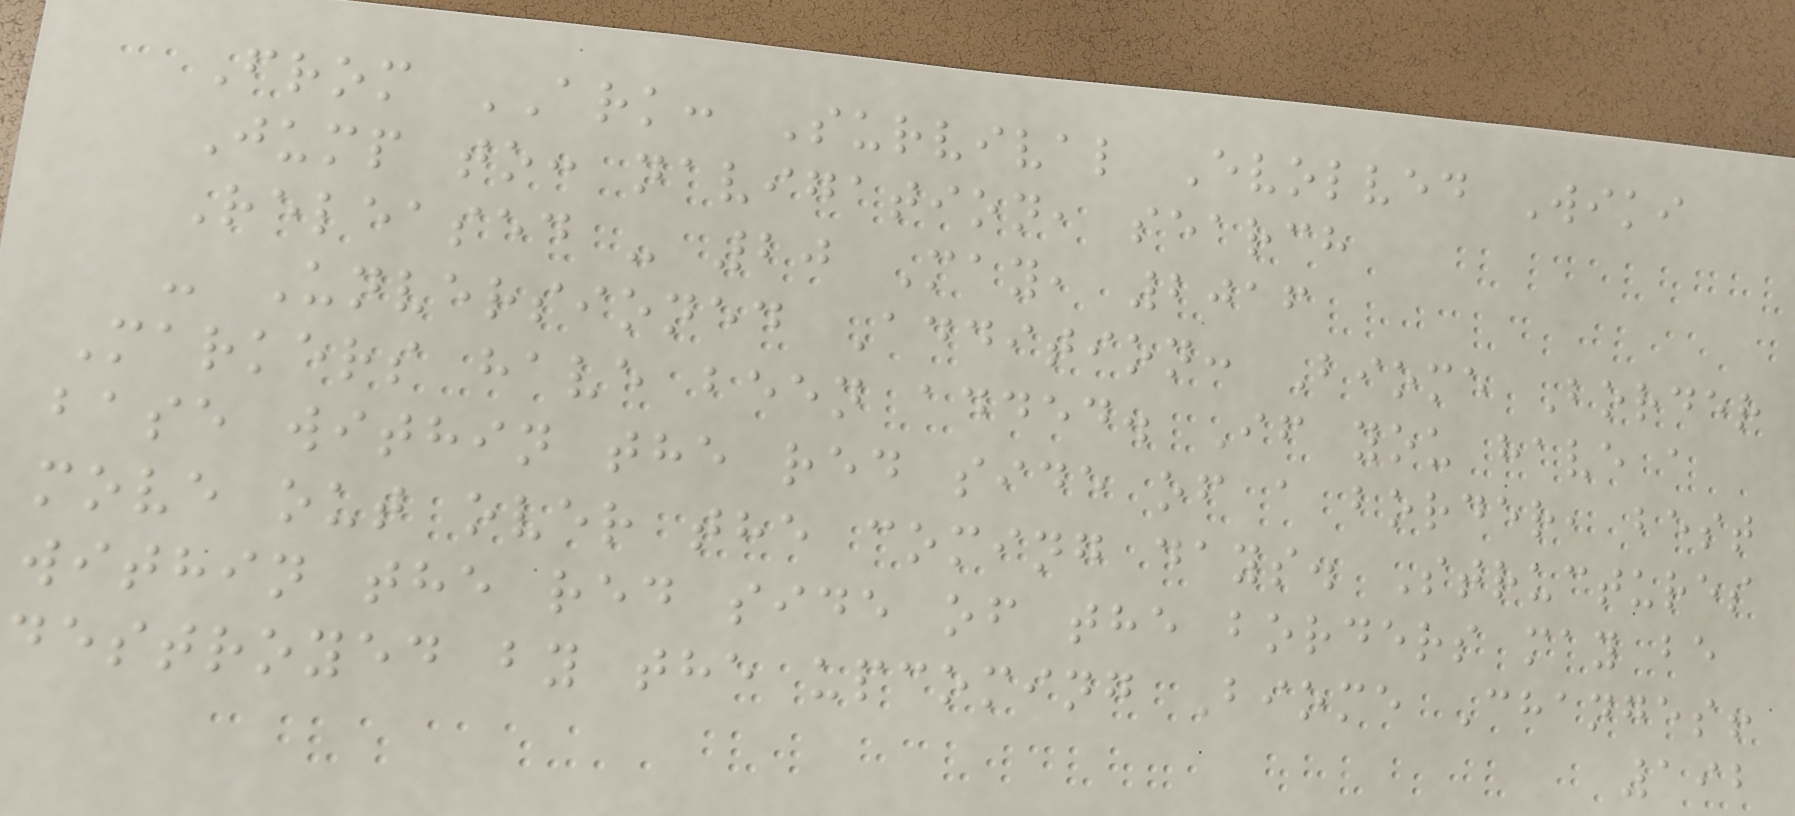From ARK: Survival Evolved Wiki
Jump to: navigation, search
Released - 20 May, 2016
- Unversioned Addition: Biome Border
Markers have been added. If you have a
base within the red side of a border, best
move out over the coming days. Structures
within the red side of the borders may be
destroyed by the upcoming Biome Changes!
192
